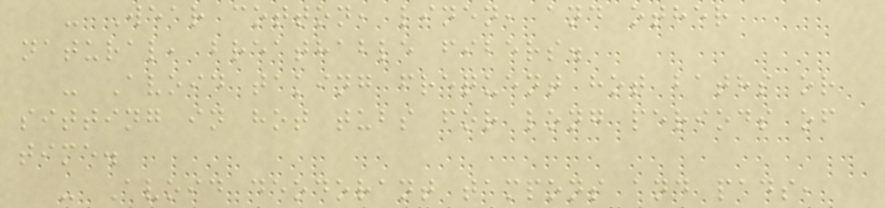- Wear cotton, linen, and other
natural, breathable fibers.
- Avoid taking frequent hot baths or
sitting in hot tubs for long periods of
time.
- Avoid deodorant tampons and pads,
